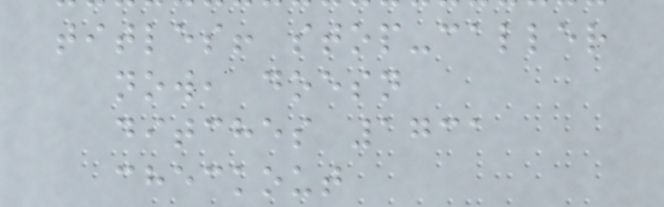titles! stop-caller
now, doesn
ditches 1731
checkout
